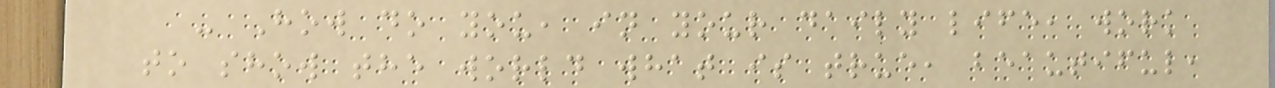- How do you, in your daily life, work
to show the world what is true, beautiful,
